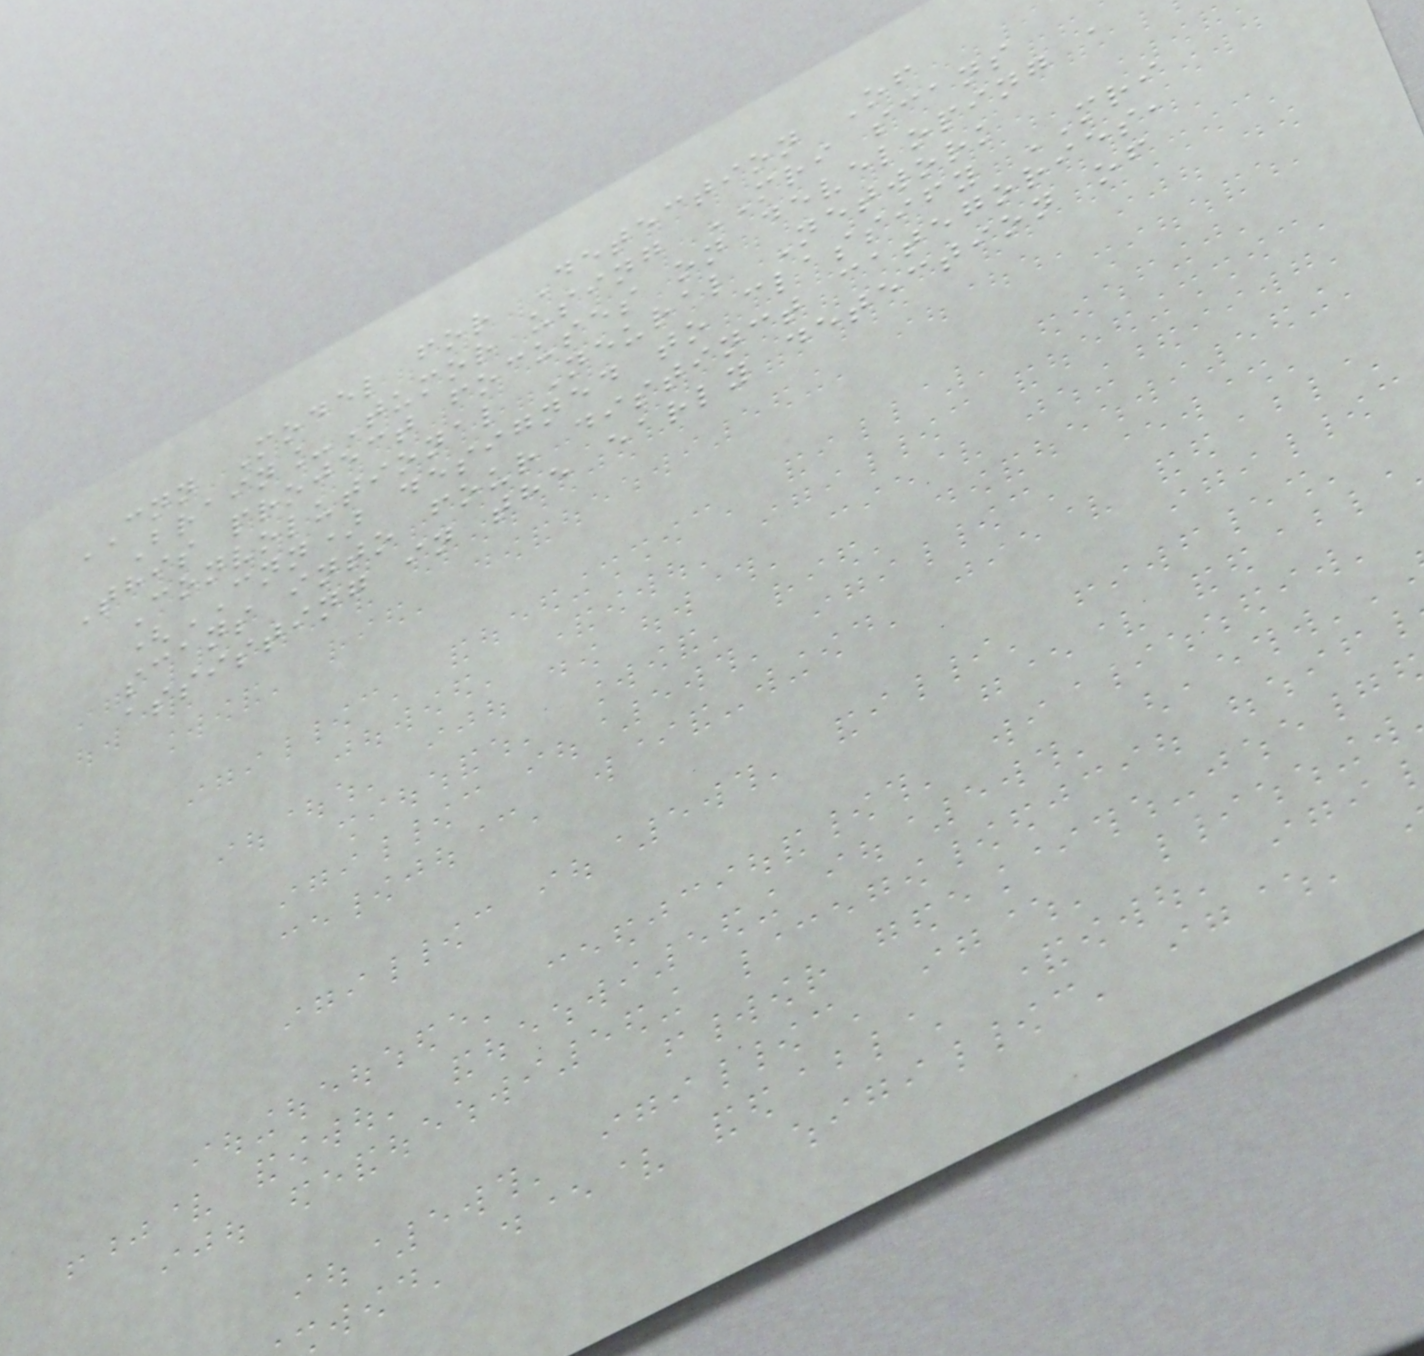CNN Model for Detection Of
Brain_Tumor using MRI scans
This project focuses on developing a
Convolutional Neural Network
(CNN) designed to classify MRI
scans into four distinct categories,
assisting in the early detection of
